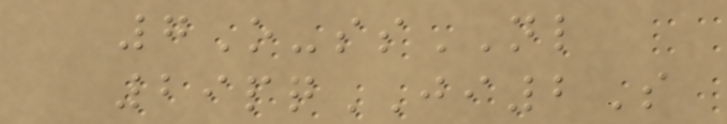7O-ssNL
29pqJI2S
